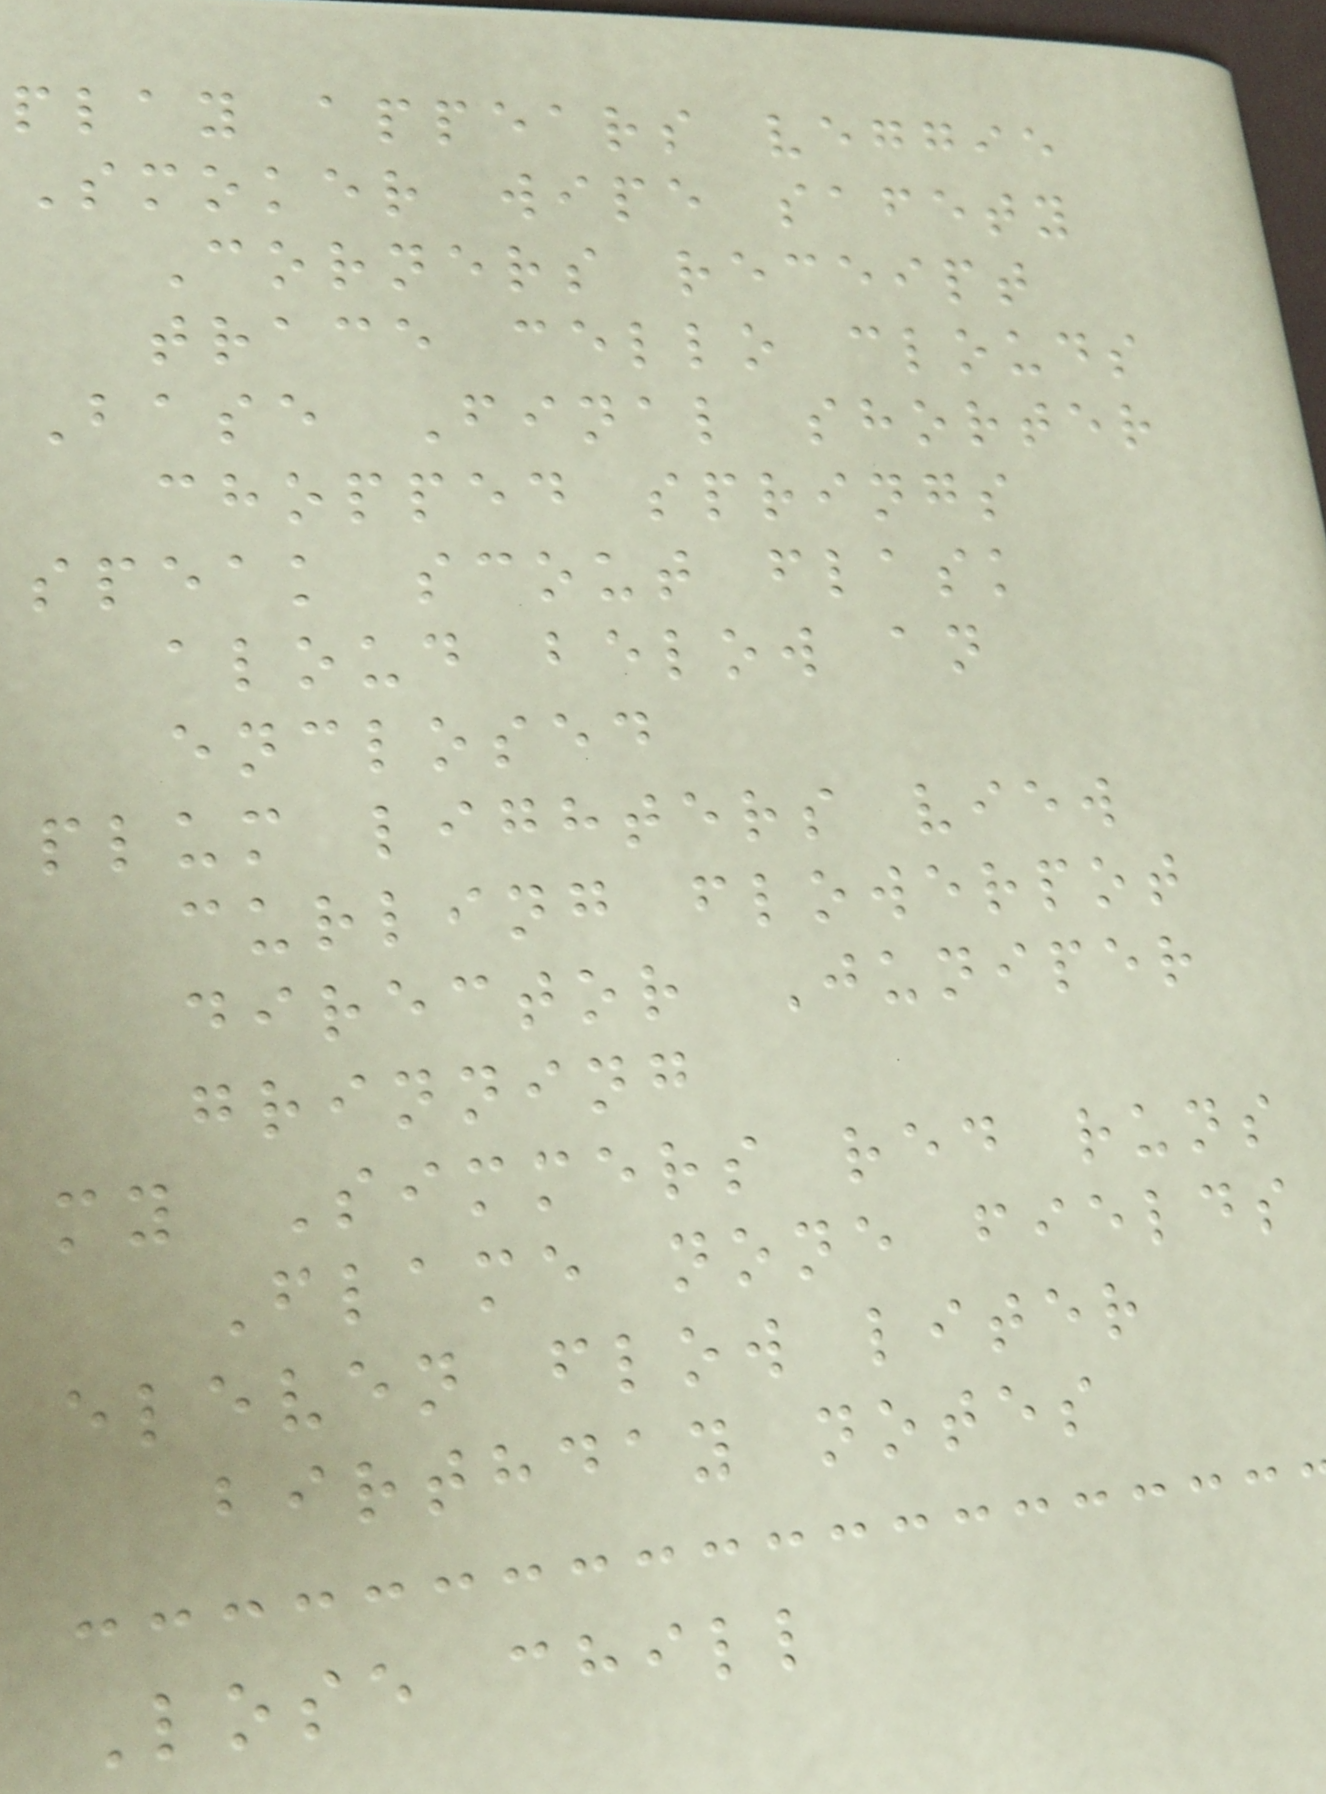play appears veggie
Smoker wipe safety
Corners receipt
trace cello clouds
Base Final shorter
chopped springs
speak scout flask
aloud below an
enclosed
plum lighters view
curling flowerpot
director Juniper
grinning
my Simmers red runs
Flame none fields
eleven flow liter
birthday notes
Lose chill
